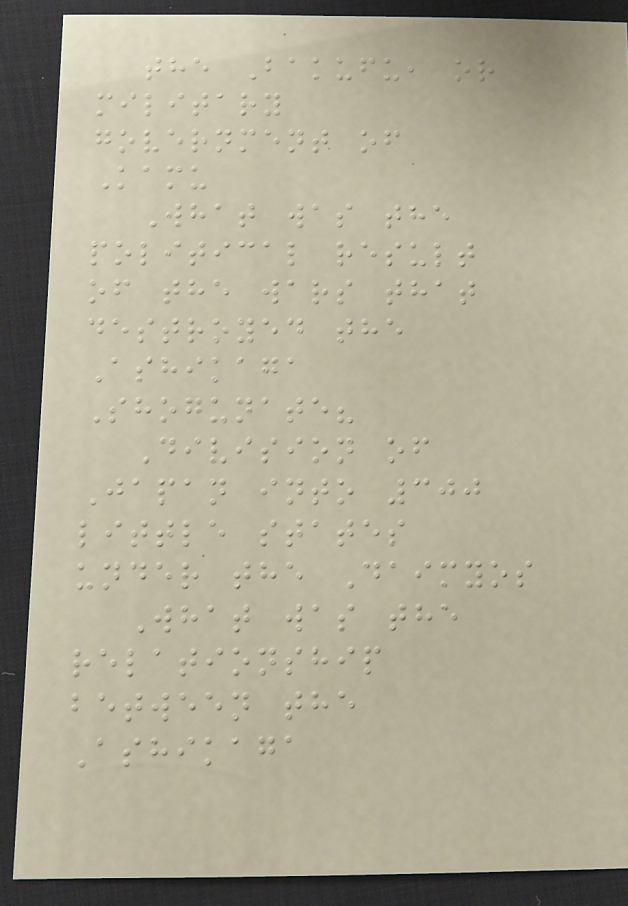the Bakufu, or
military
government of
Kamu
What was the
political result
of the wars that
destroyed the
Ashikaga
Shogunate?
Division of
Japan into 300
little states
under the Daimyos
What was the
relationship
between the
Ashikaga
